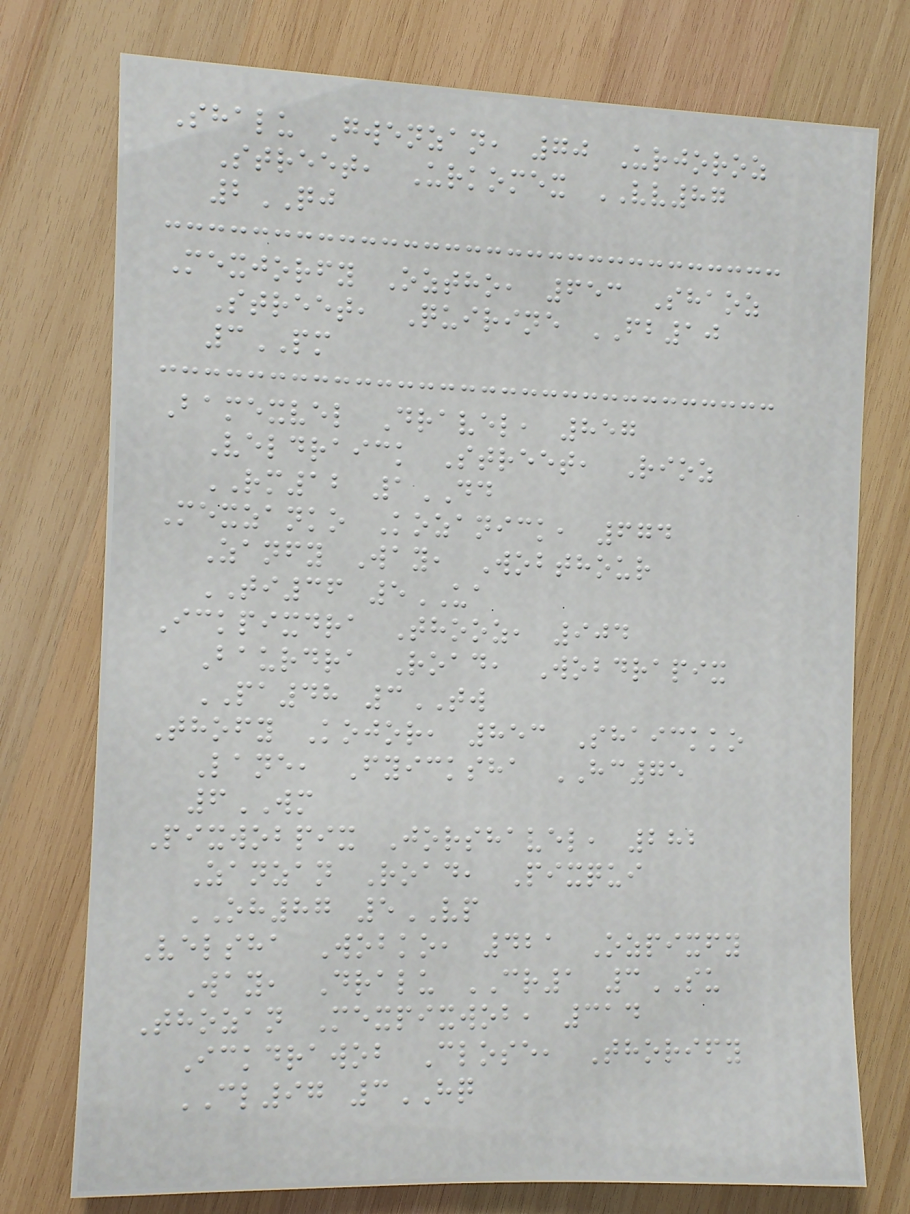Shalu Gwenzan, 70 Urjoroz
Street, Urkomex VV87
2QJ
Mexjorfy Oztho, 653 Shaoz
Street, Quirine FB10
3PM
Bamexvel Dravel, 857
Veldraick Street, Rioz
RM12 1DD
Mexzanko Kozanick, 674
Zanfy Way, Wobthour
TI36 5UA
Ickpixdra Thooz, 904
Baurdra Road, Wobdrapix
PA48 3TW
Thofy Kojor, 853 Shaickko
Lane, Fyicksha HC75
6WM
Pixwobpix Jorshavel, 282
Zanzan Road, Pixqui
OH87 5VP
Velsha Wobko, 421 Ozpixfy
Way, Dralu CR1 3SU
Thozan Mexpixwob, 314
Ickdrawob Close, Thorify
CL97 3HQ
